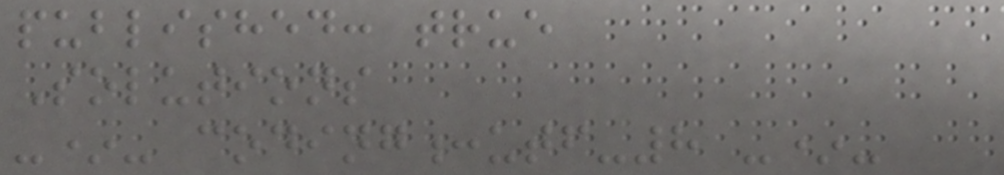published: true
Solutions
-*- coding:utf-8 -*-
